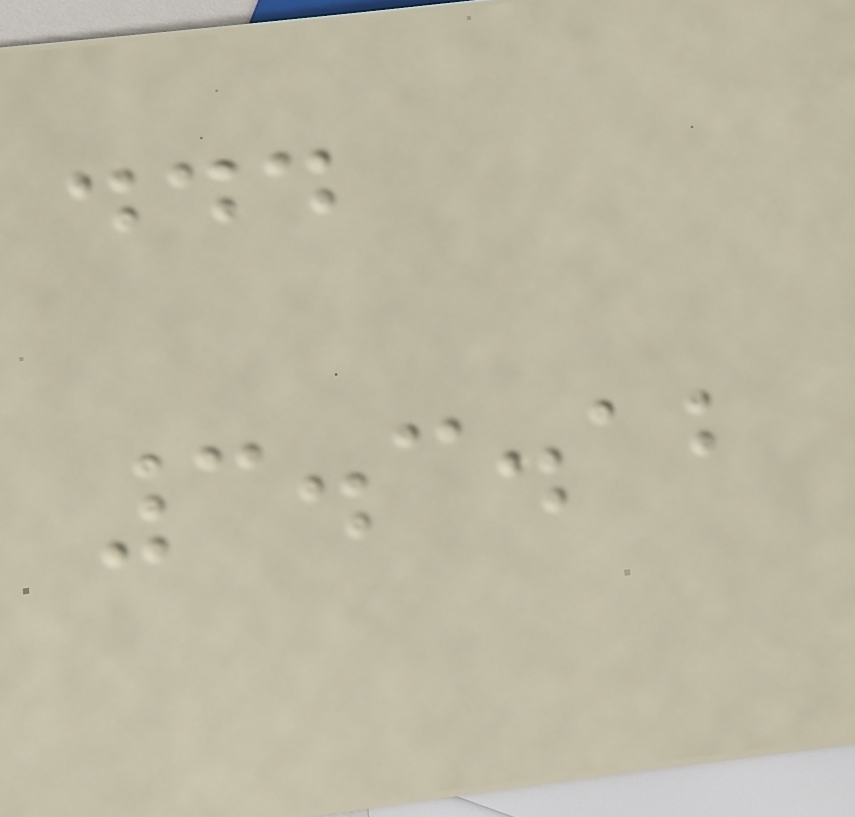...
3.3.12
